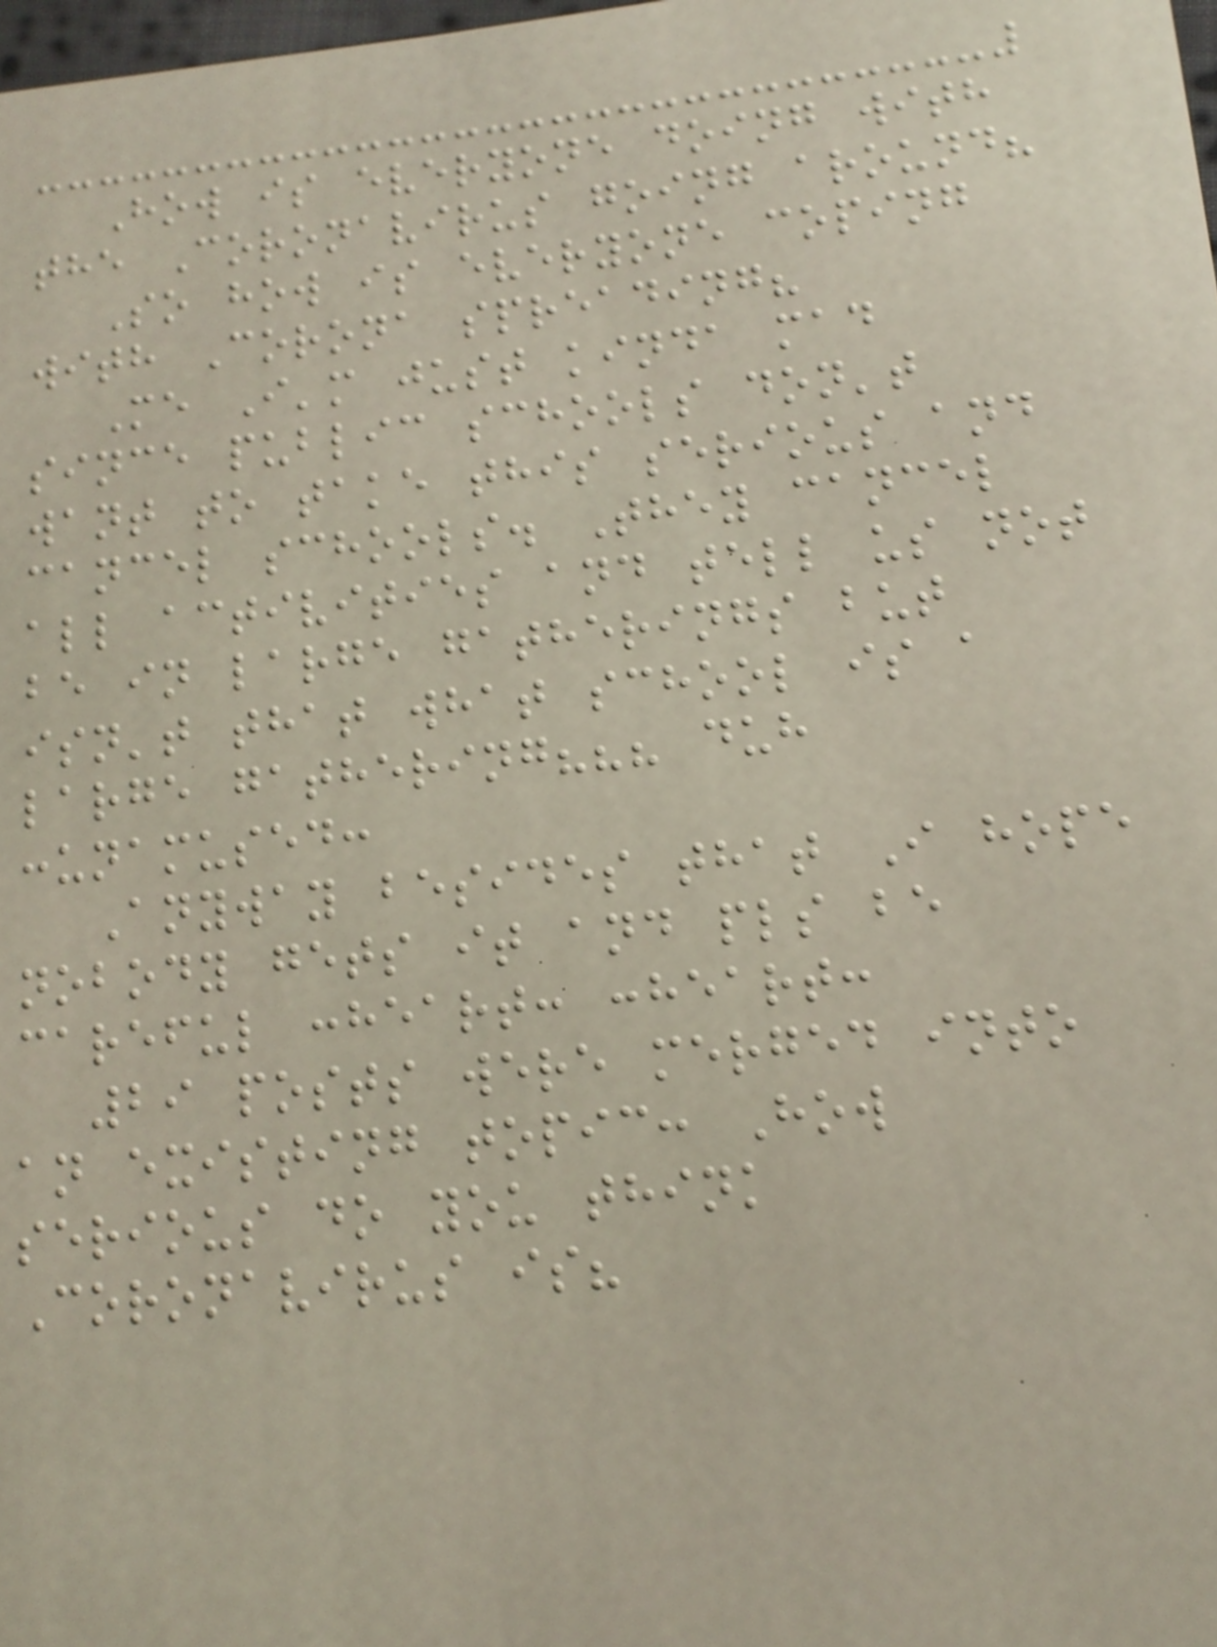How is everyone doing with
the Coronavirus going around?
So how is everyone coping
with Corona spreading?
Me I'm just kinda mad
since public schools don't
want to take this serious and
cancel schools. They cancel
all activities and tell us not
be in large gatherings but
isn't that what school is a
large gathering??? duh
:unamused:
Anyway besides that I hope
nobody gets it and pls be
careful :heart: :heart:
29 posts were merged into
an existing topic: How
serious do you think
Coronavirus is?
